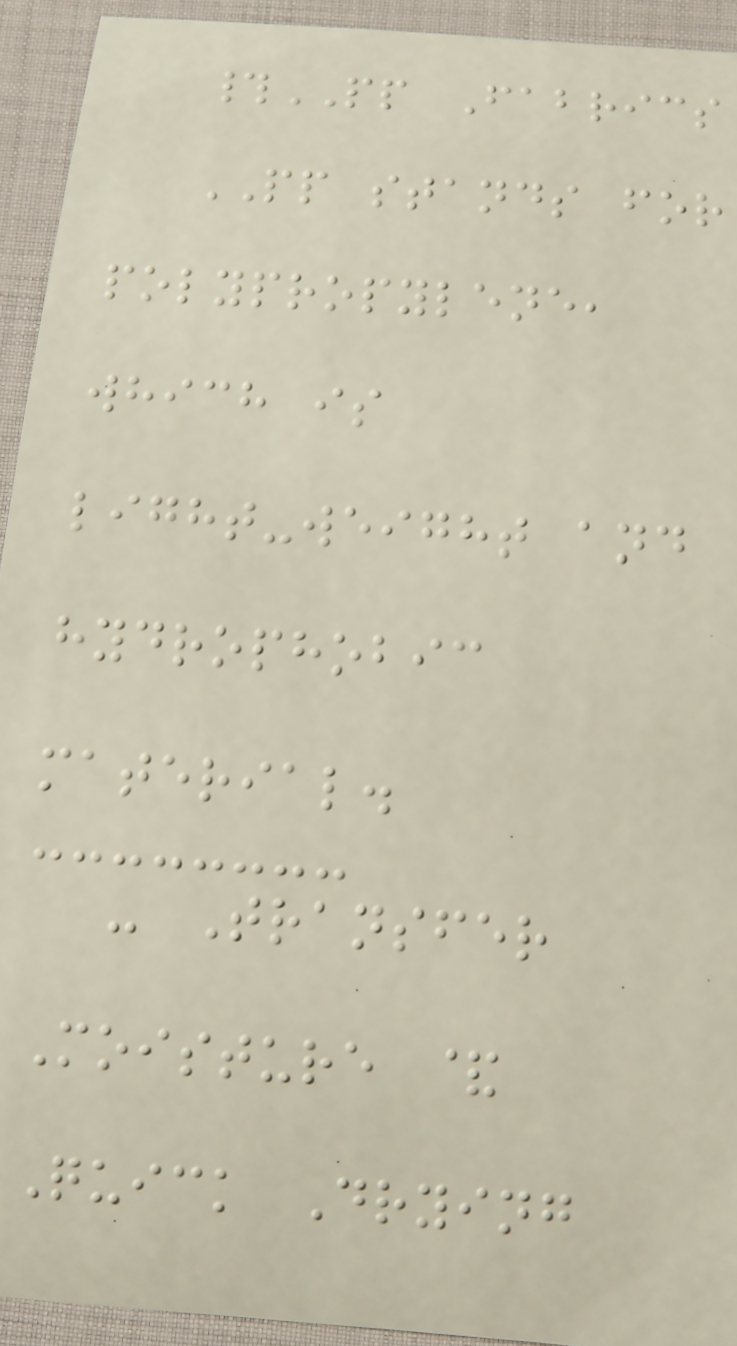#PP Fabrics
PP stands for
polypropylene,
which is
light-weight and
hydrophobic
material.
- Transfer
Moisture &
Quick Drying
